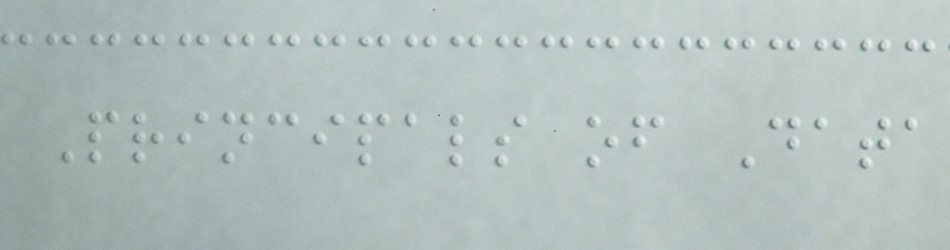Principals of Data
